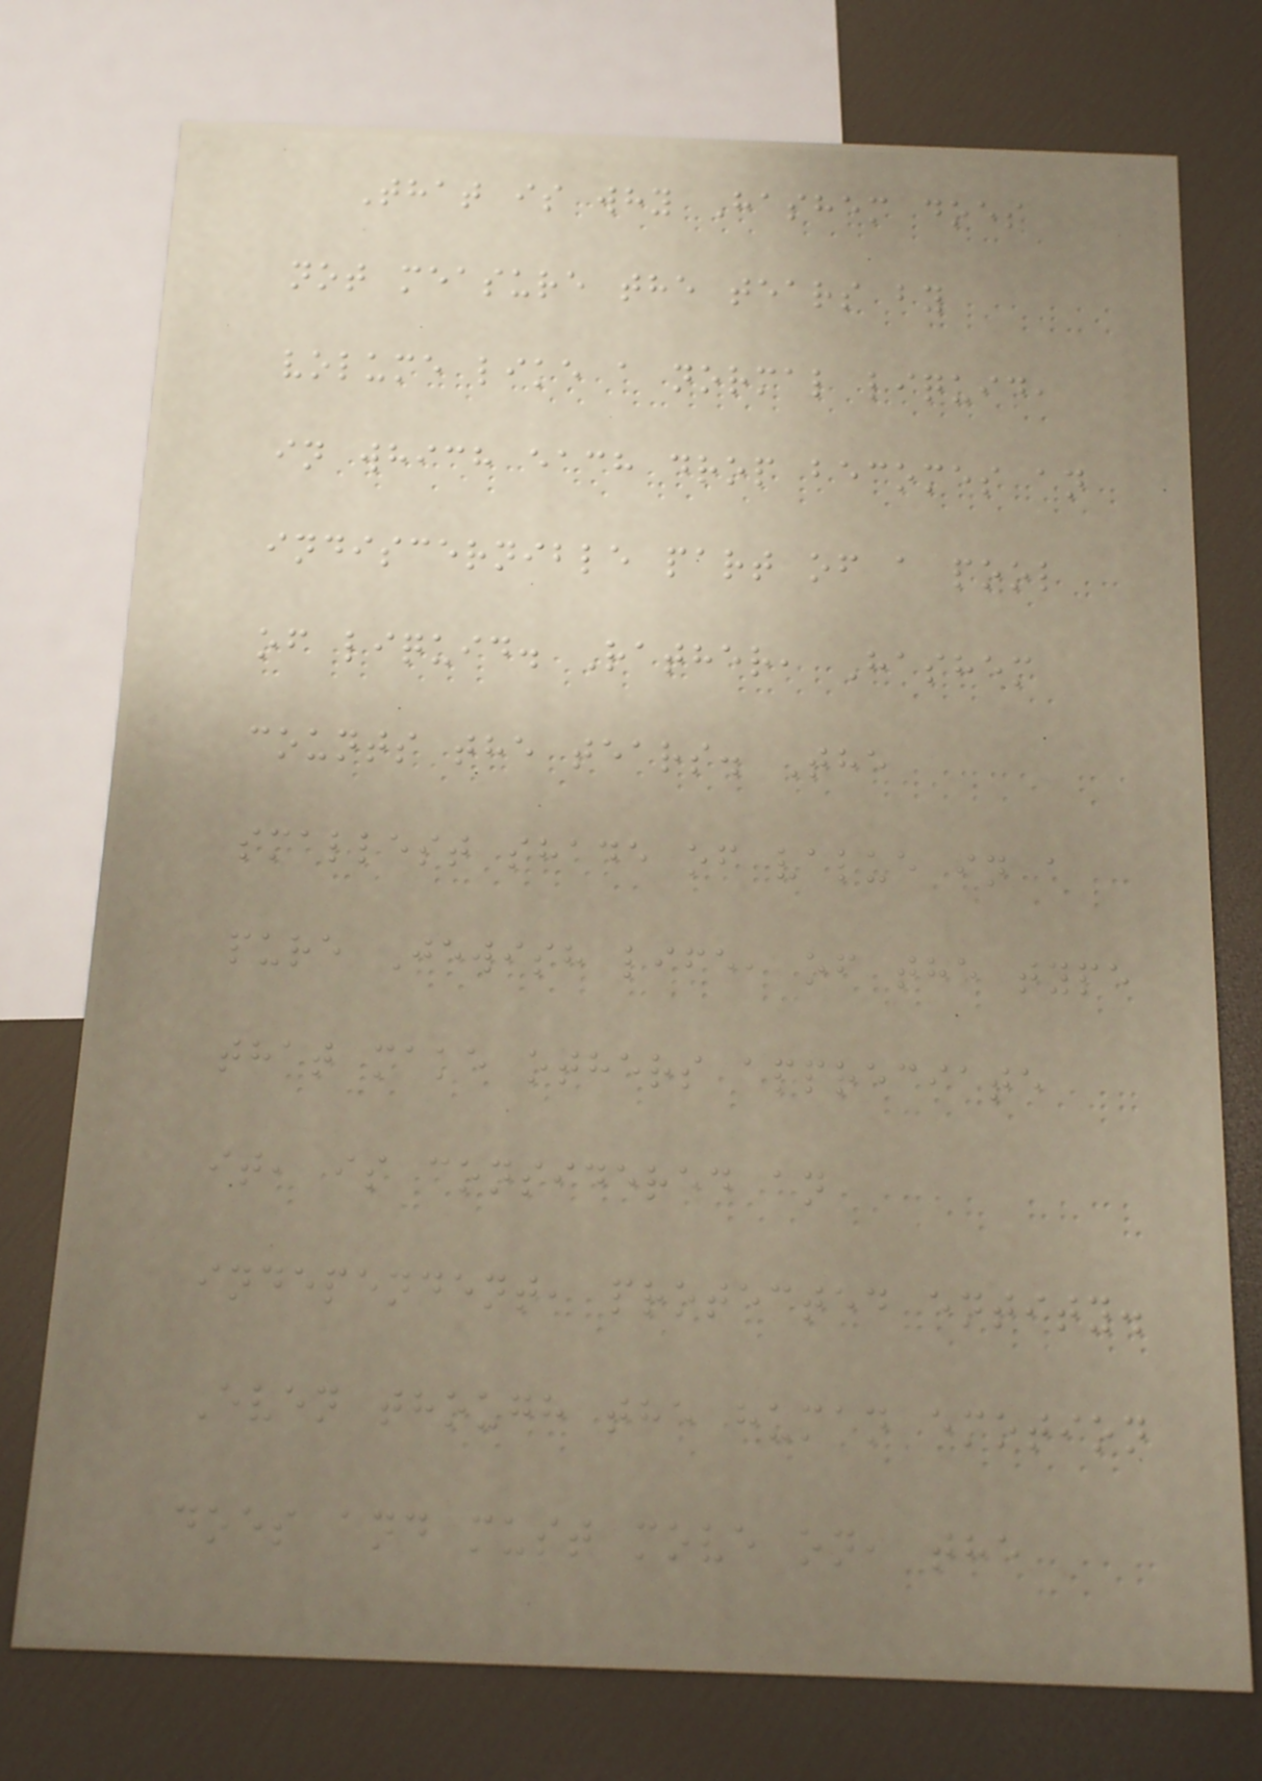That is why Hashem does
not measure the tears by
volume like a normal liquid,
in which each drop becomes an
indiscernible part of a pool
of liquid. Rather, Hashem
counts the tears. The
smallest shade of value in a
pure Jewish life, of the type
that make others appreciate
it, is considered an
independent, protected entity.
Even though the human emotion
does and must move on, the
